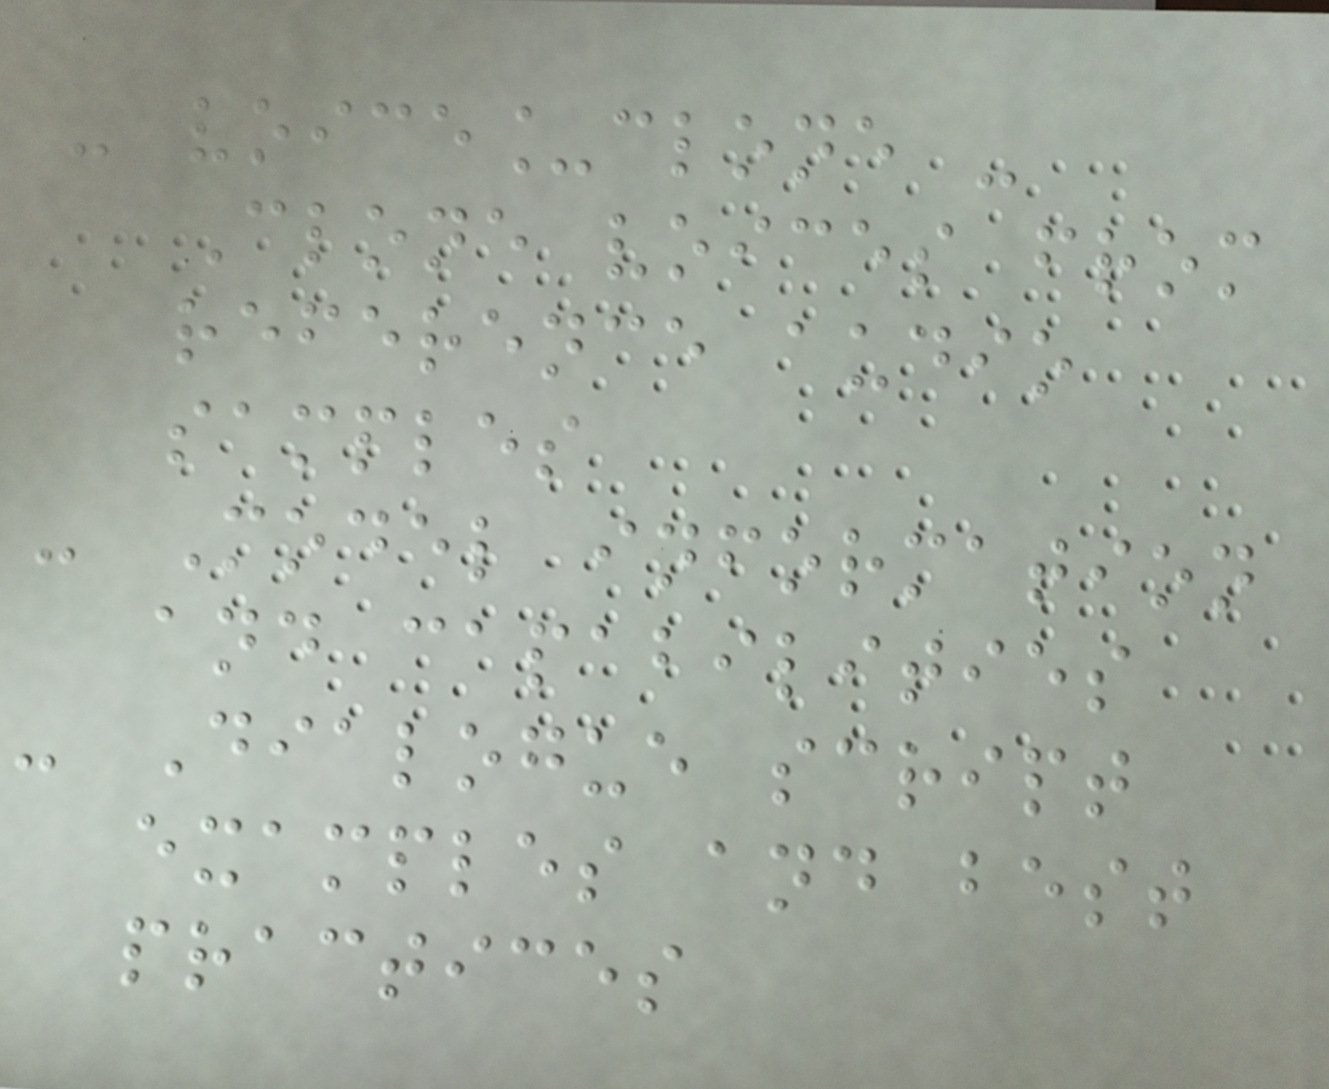- voice_clone -
Clone voices from
reference audio
samples
- Model information
and capabilities
- Dialogue script
examples and best
practices
